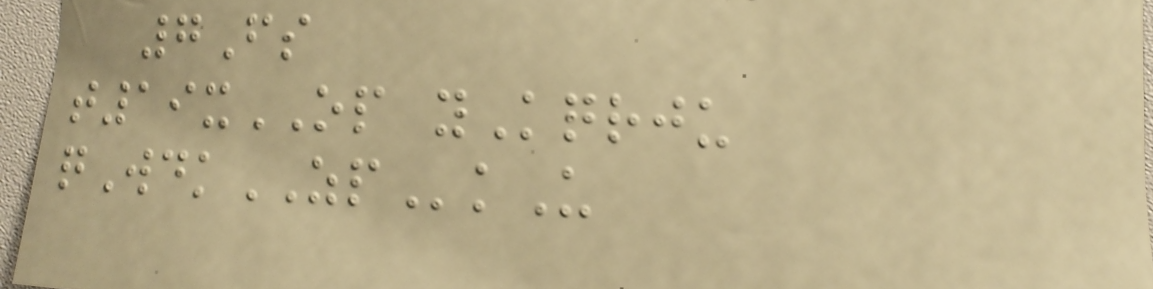7Fs
t19xOP yKqrju
qWdkZPkU
